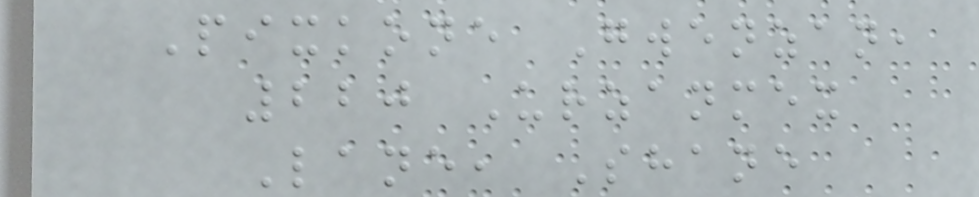Pixkone Gwenzan,
220 Urzanmex
Lane, Shane
